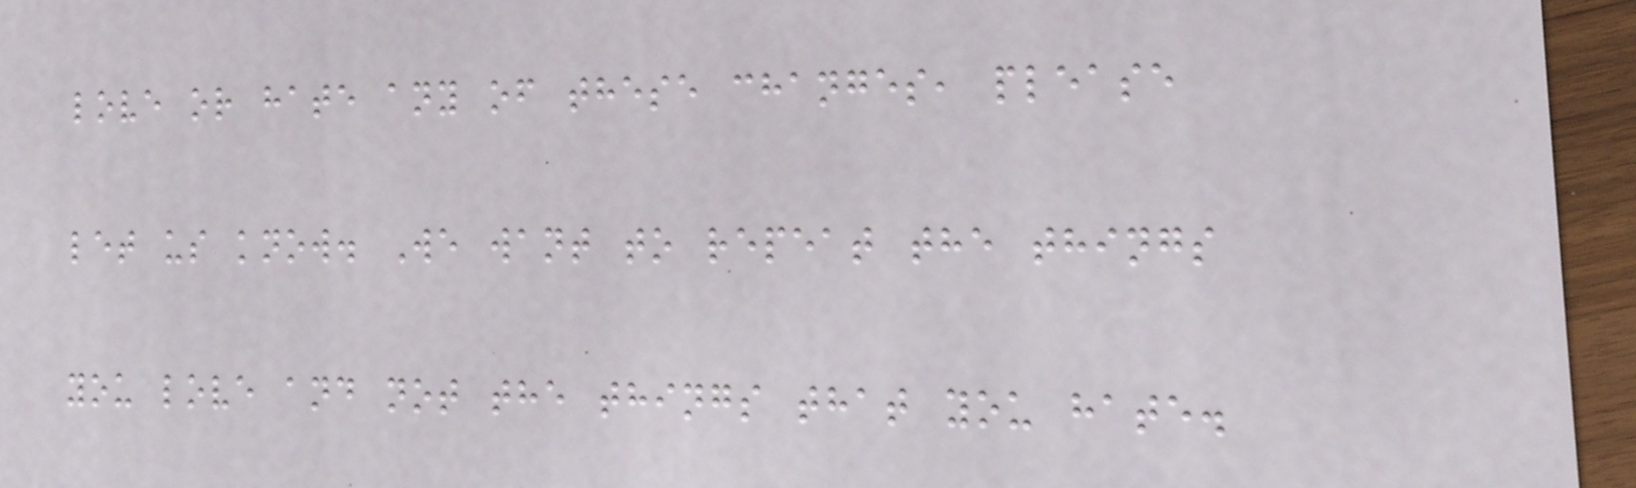love or hate any of these changes, please
let us know. We want to repeat the things
you love and not the things that you hate.
